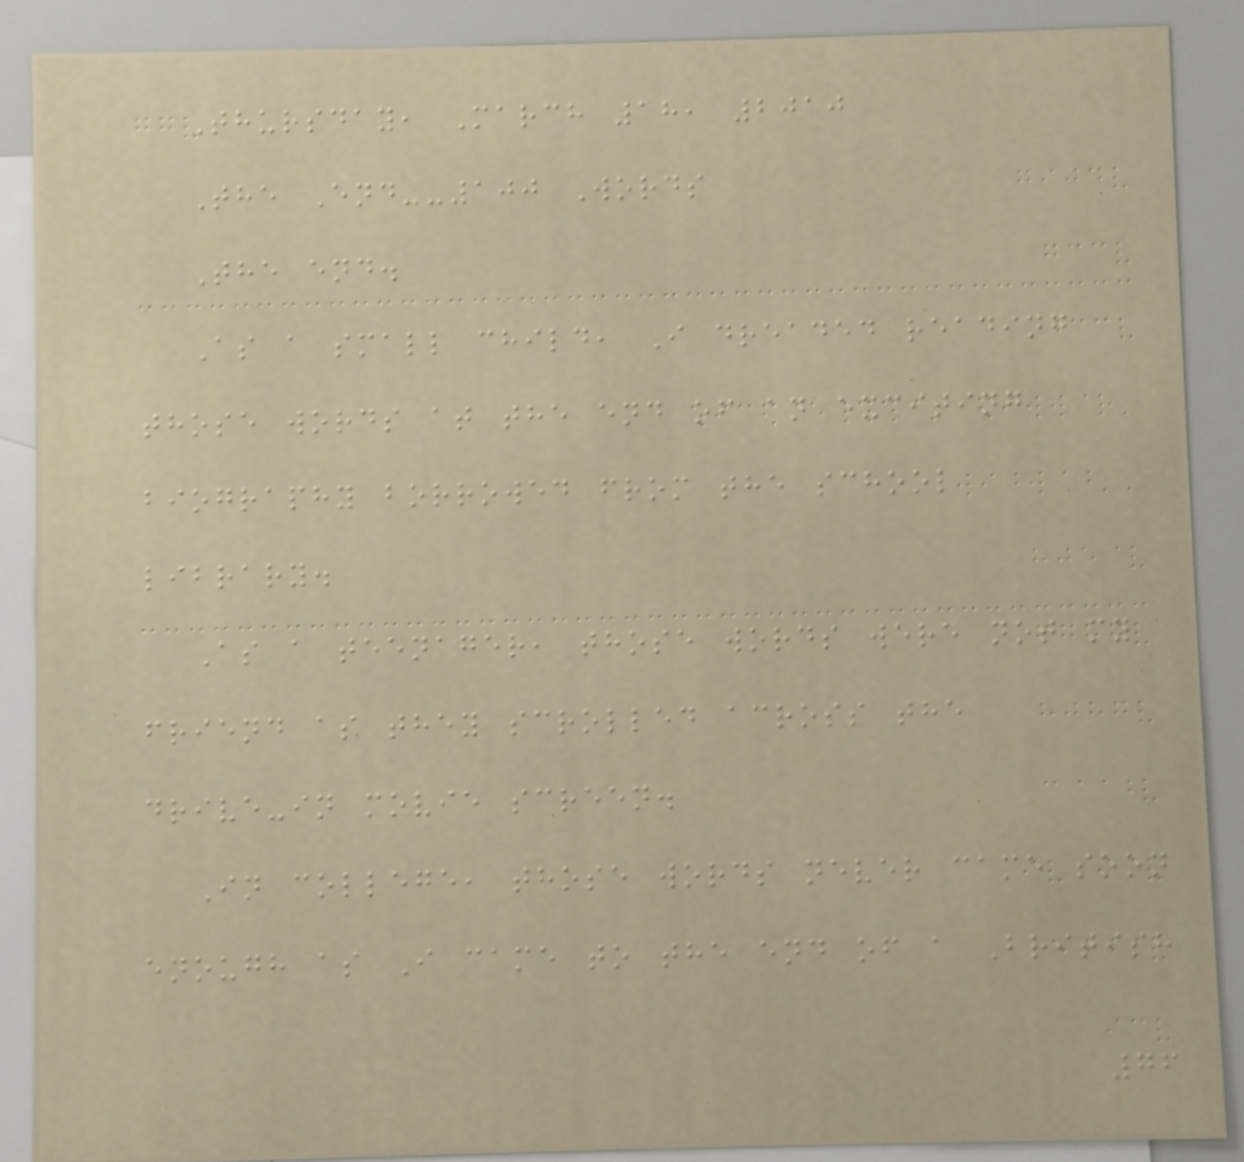Thursday, March 18, 2010
The End--100 Words
The end.
As a small child, I dreaded reading
those words at the end of an exciting
biography borrowed from the school
library.
As a teenager, those words were not my
friend as they scrolled across the
drive-in movie screen.
In college, those words never came soon
enough as I came to the end of a British
76
